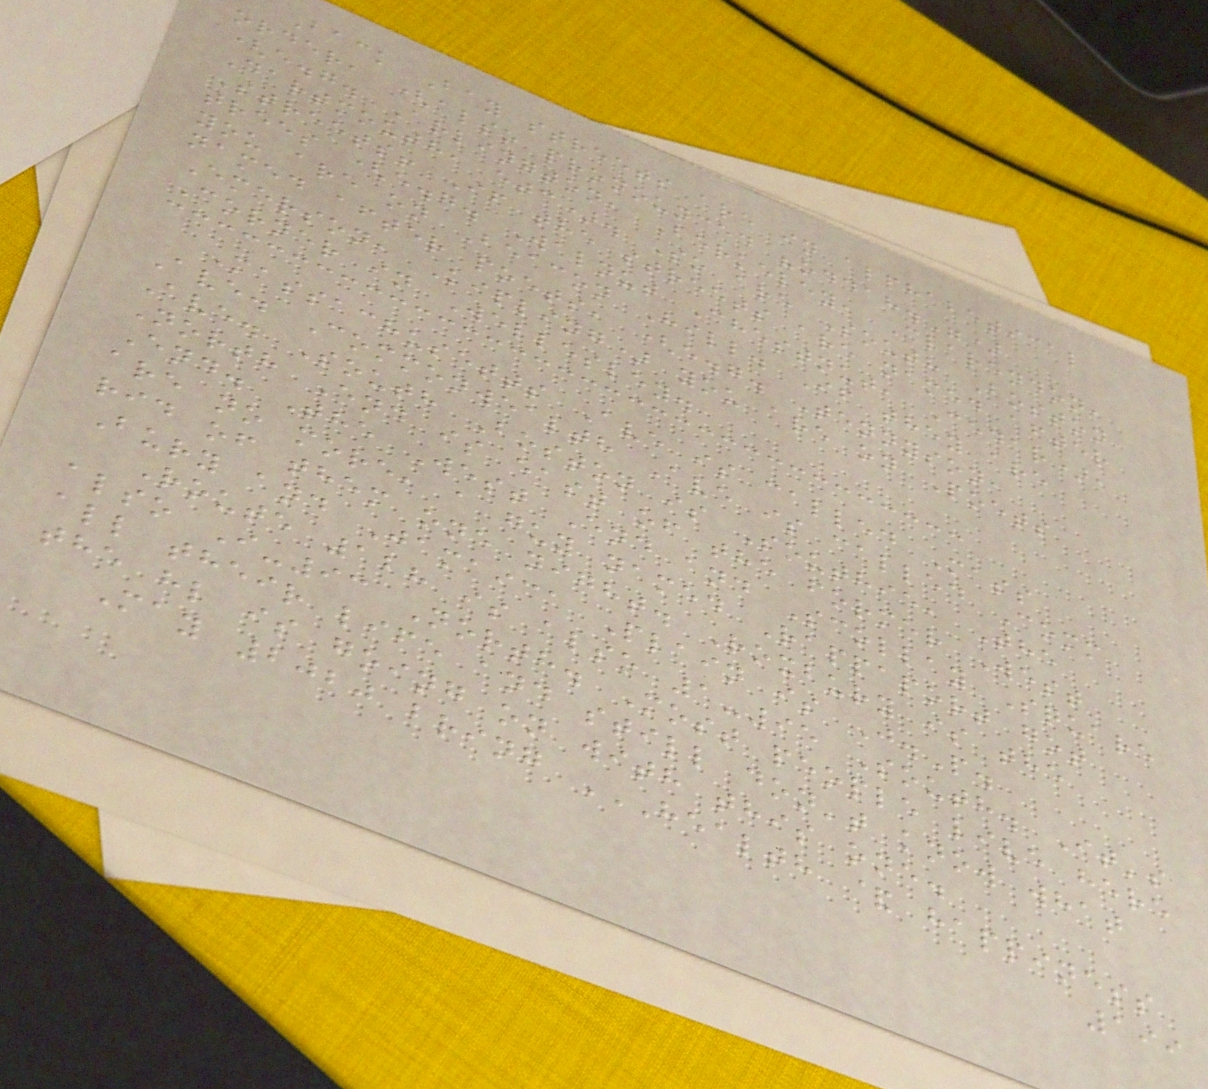Back Bay streets are in alphabetical
order, (also pronounced "oddah.")
(e.g. Arlington, Berkeley, Clarendon,
Dartmouth, etc). So are South Boston
Streets! If the streets are named after
trees (e.g. Walnut Chestnut, Cedar),
you are on Beacon Hill. If they are
named after poets, (e.g. Tennyson,
Emerson, Kipling) you are on Poets
Corner in Wellesley.
Massachusetts Ave is called Mass
Ave. Commonwealth Ave is called Comm
Ave. South Boston is Southie, The
North End is east of the former West
End. The West End and Scollay Square
are no more, a guy named Rappaport got
rid of them one night. Roxbury is the
Bury and Jamaica Plain is J.P.
Route 128 is also 1-95 South. It's
also I-93 North. Most people live here
all their life and still don't know what
the hl is going on with this one.
May 2020 bring HEALTH & HAPPINESS
199
